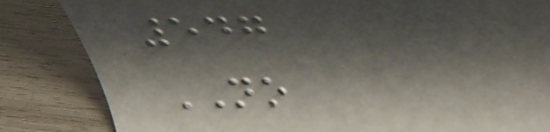547
NO
